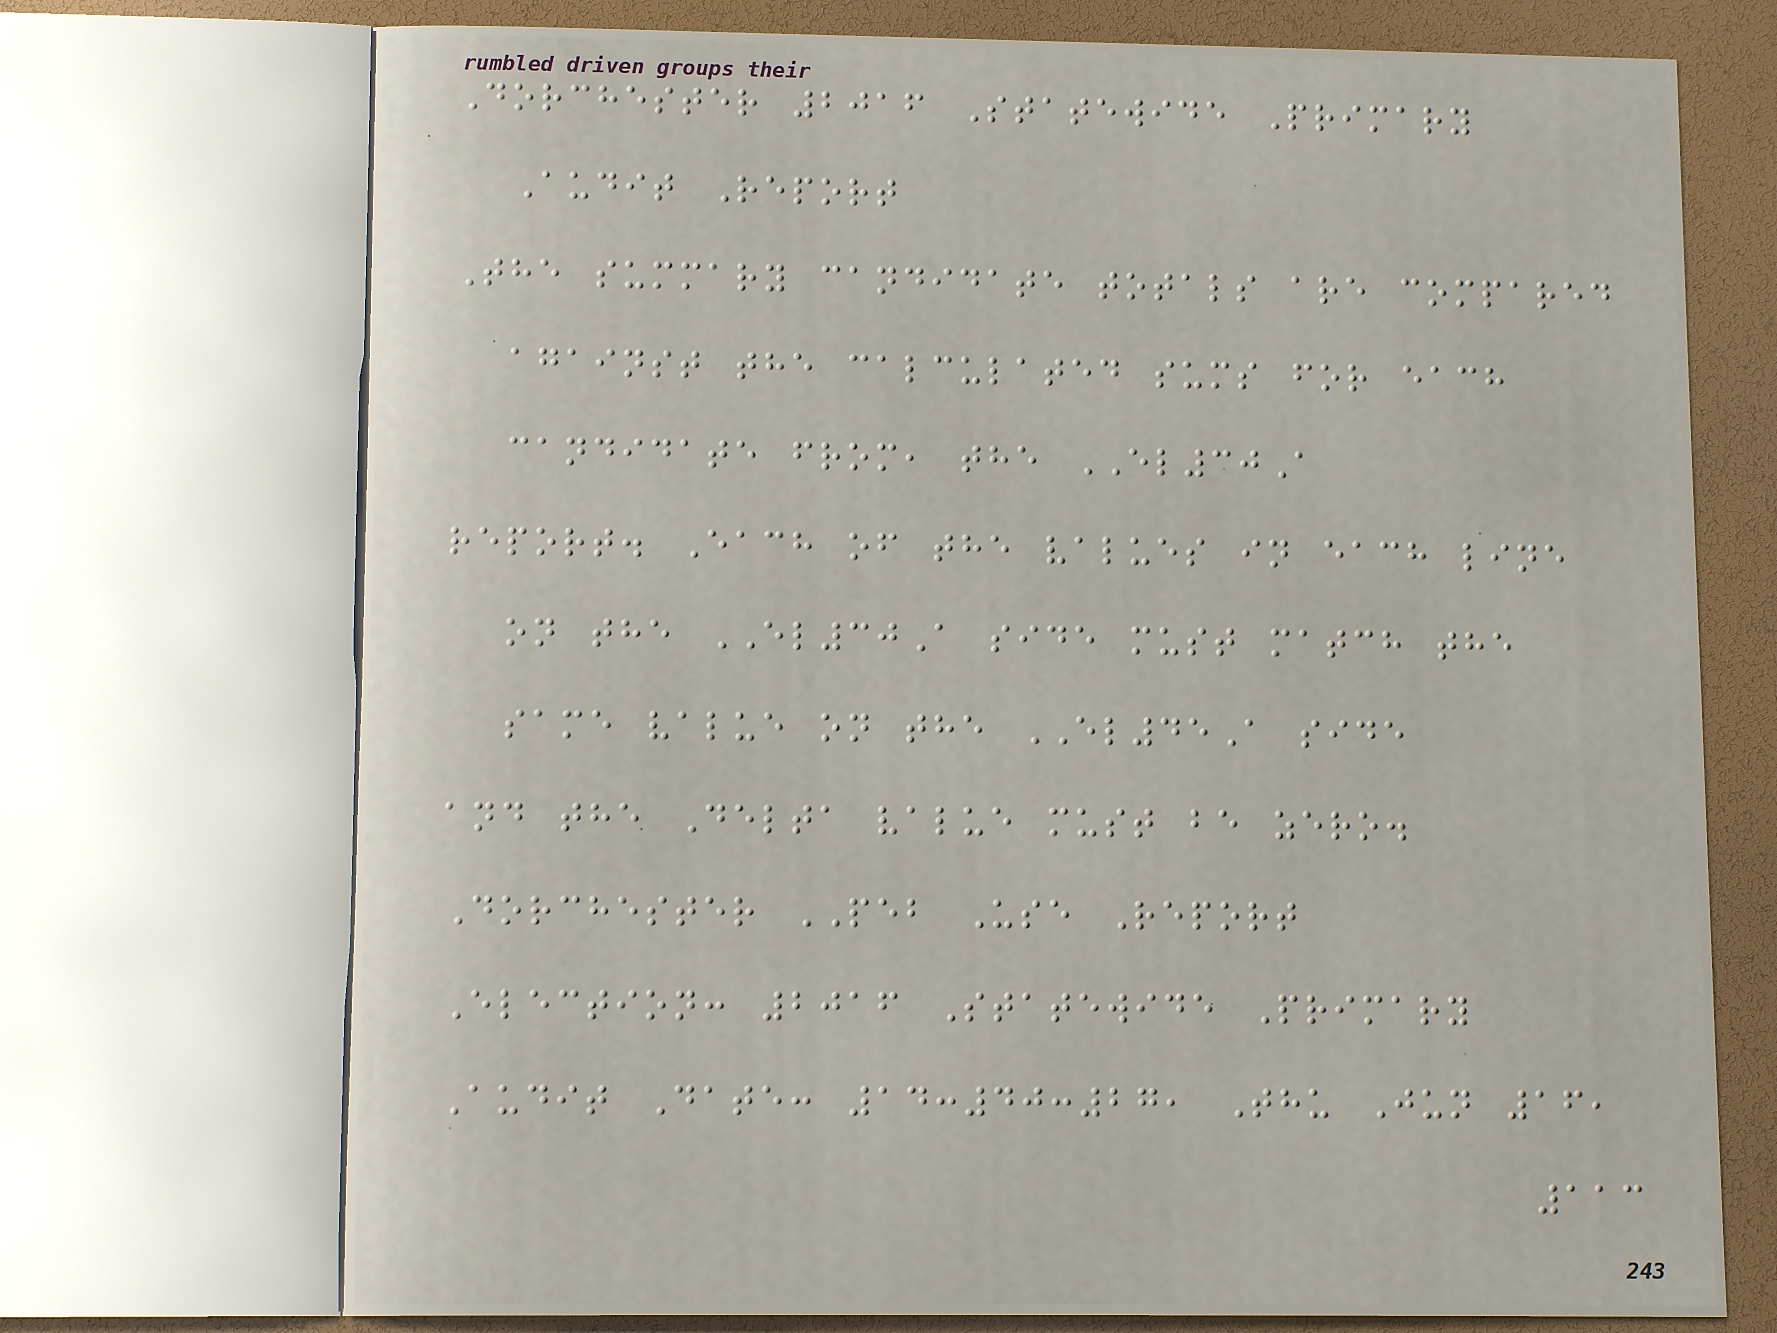Dorchester 2016 Statewide Primary
Audit Report
The summary candidate totals are compared
against the calculated sums for each
candidate from, the EL30A
report. Each of the values in each line
on the EL30A side must match the
same value on the EL45A side
and the Delta value must be zero.
Dorchester PEB Use Report
Election: 2016 Statewide Primary
Audit Date: 14:40:27, Thu Jun 16,
113
